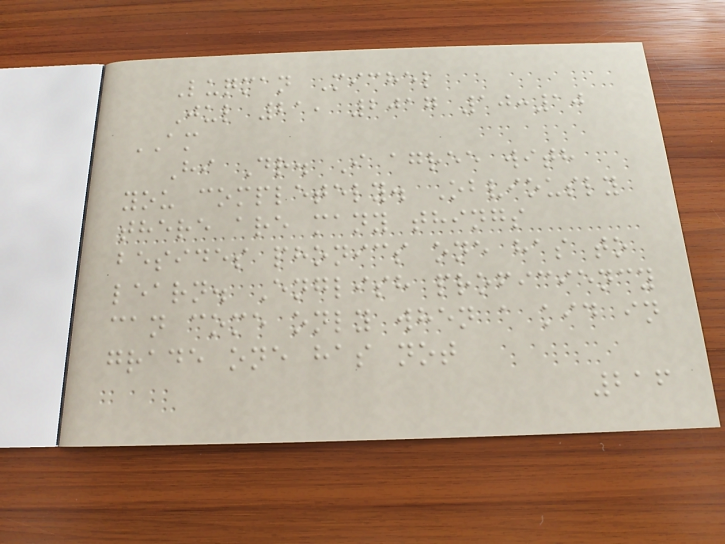Luqman Michel
Jul 21, 2017 10:10
AM
Hi Dr. I agree with
you completely. Obviously
there are many things
besides phonics one has to
learn. English proficiency
can come only when a kid in
grade one has not
216
